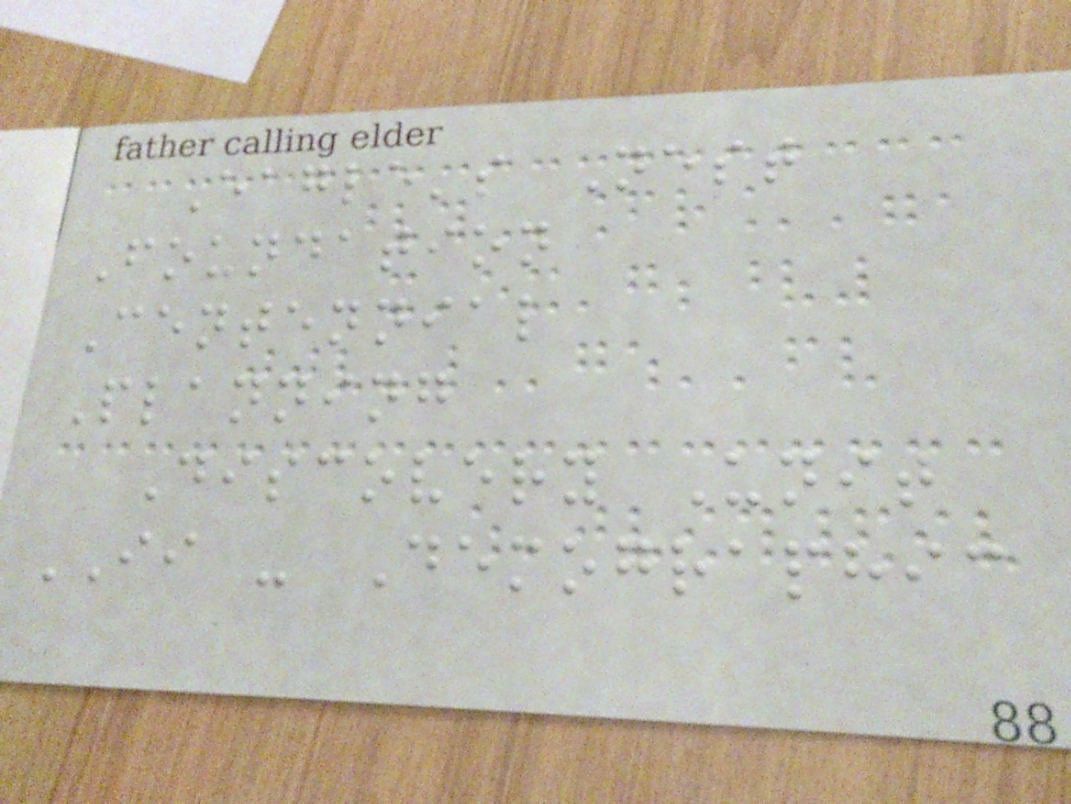Eagle's Nest
Foundation
Centennial
Planning
Discovery Unit
II - Demographic
